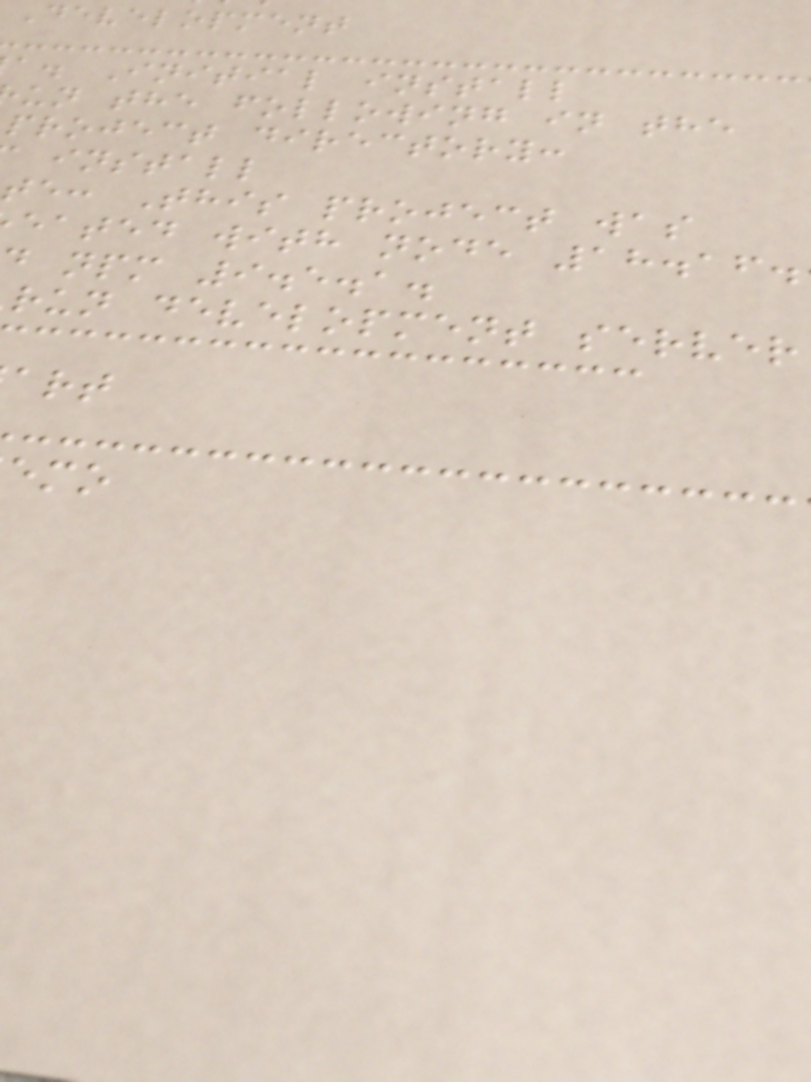Development
a. Initial install
un the following in the
project directory:
install
te: This project was
eated with node 18.16.
npm 9.5.1.
run development server
